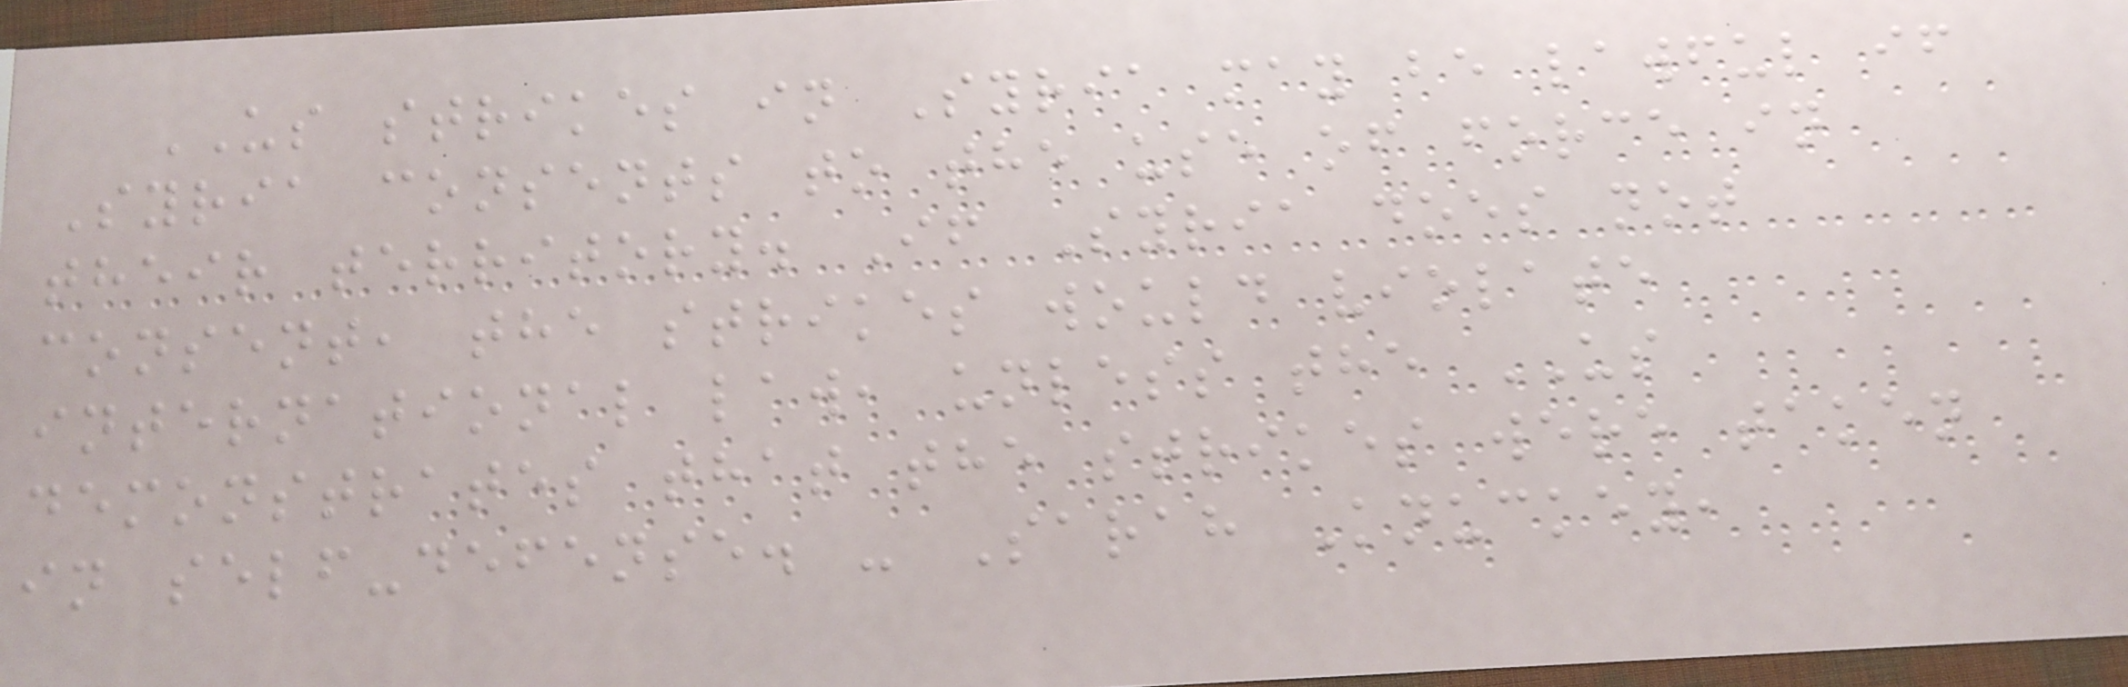US strikes in Syria may be lawful if
Syria consents to the use of force in
their territory. If Syria does not
consent, the strikes would violate
international law, unless the US
demonstrates that the strikes were taken
in self-defense. - Sarah Knuckey,
